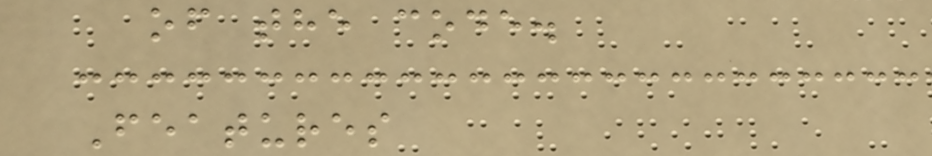of the code.
Features
